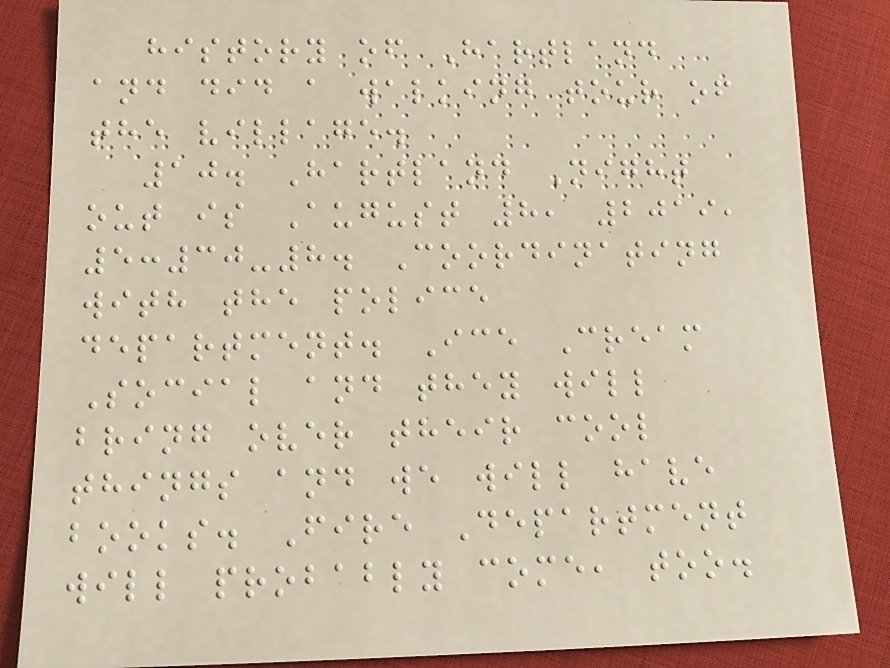history of Hartland
and did a walking tour of
the village.
10. Hartland Night
out is August 8, 2019,
5:30-8. Coordinating
with the police
department. Ice Cream
Social and they will
bring over their cool
things and we will have
books. Fire Department
will probably come, too.
